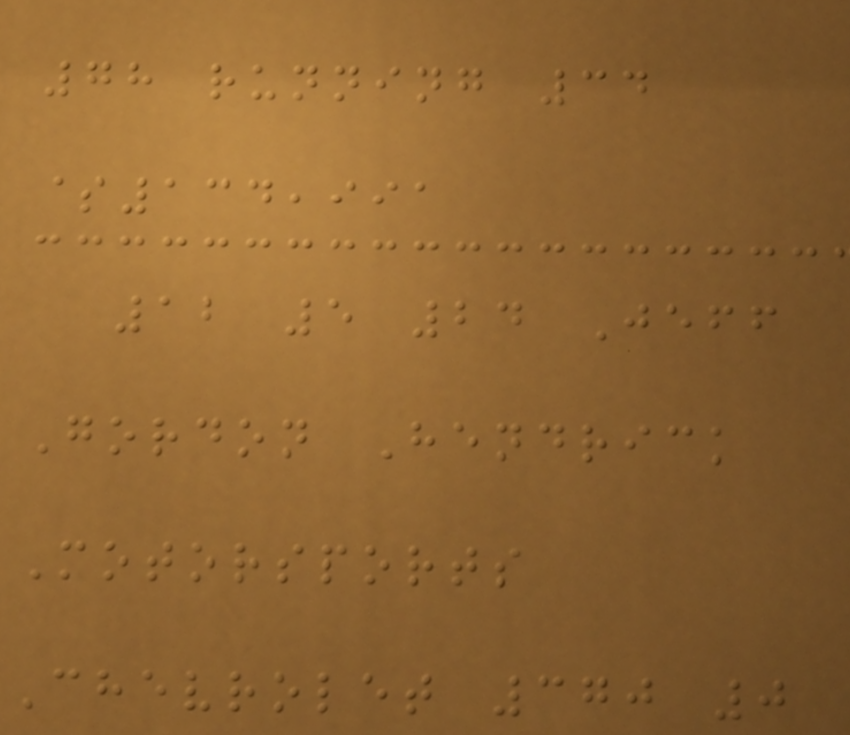78 running 34
$134,991
12 5 24 Jeff
Gordon Hendrick
Motorsports
Chevrolet 370 0
